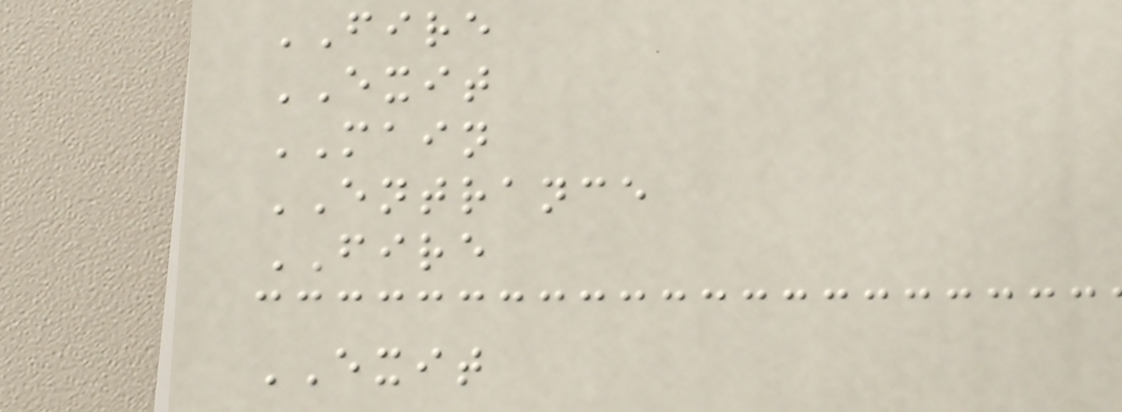FIRE
EXIT
MAIN
ENTRANCE
FIRE
EXIT
